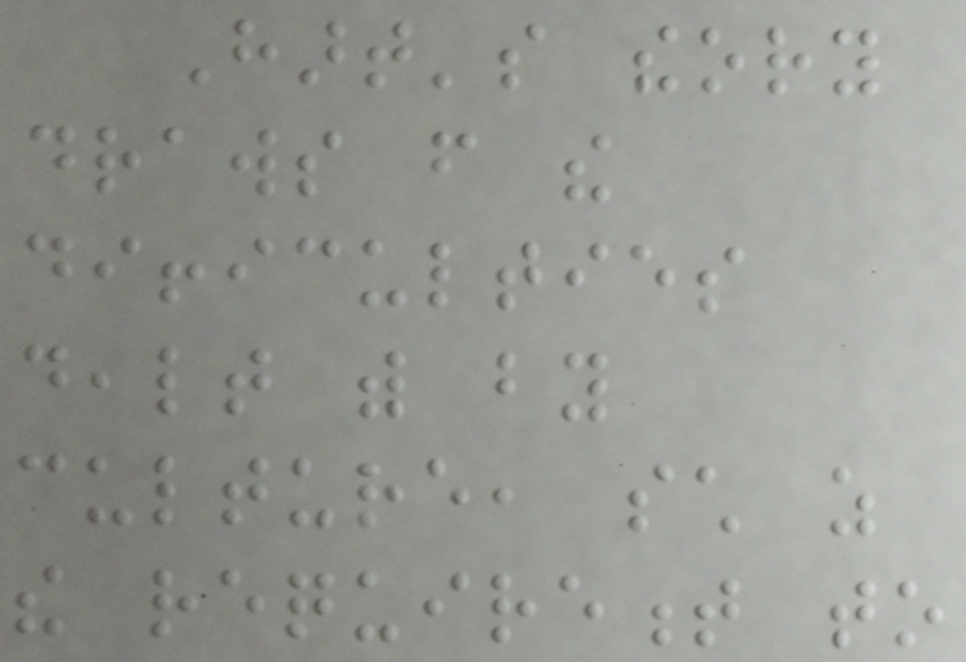Hart's theory
draws from the
difficulties
dealt with by
culture, such as
the requirement to
